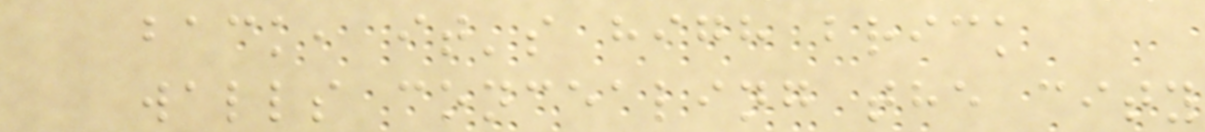back, it's high brick
walls concealing the city
